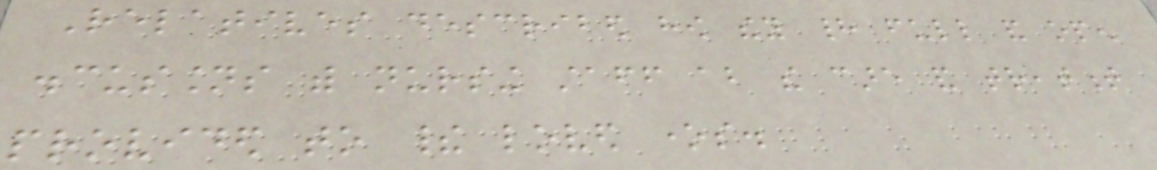Relatives described how they had full and open
discussions with nursing staff about the care and treatment
provided to their loved ones.
